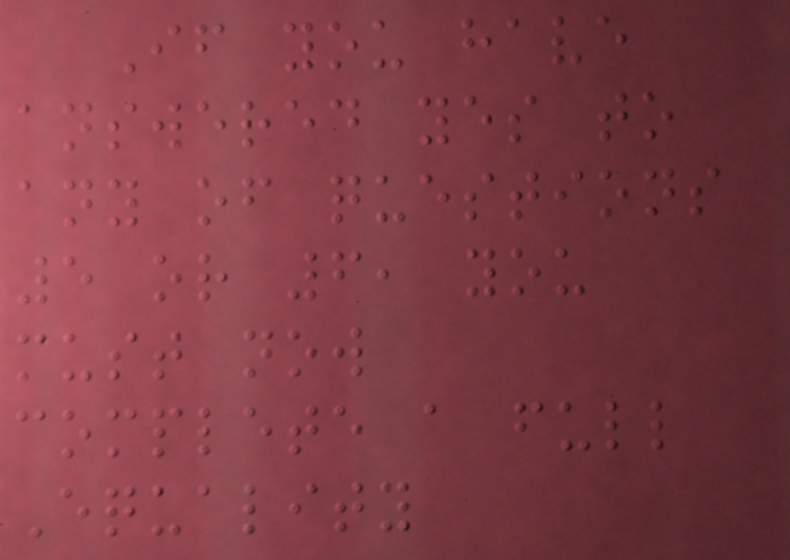If you have
answered yes to
any of questions
5 or 6, you
must now
complete a full
Equality
